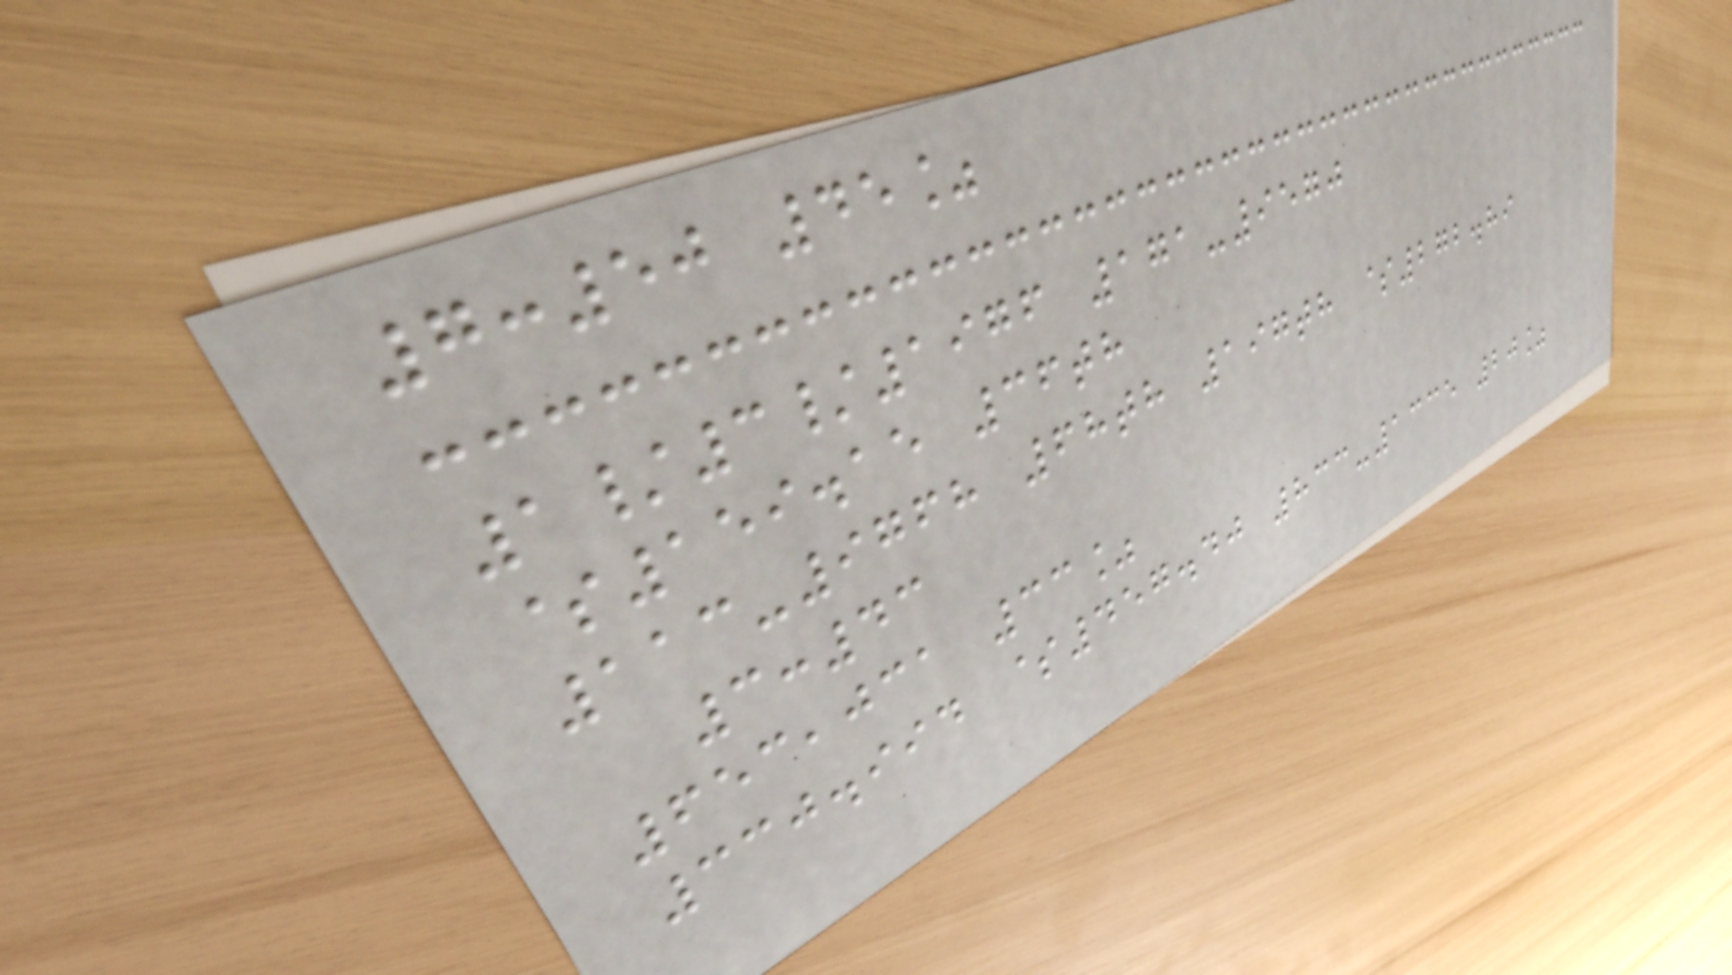7:50 45%
1/3/1976 171-9570
$159.15 36th
113-9768 68th 197th $272.89
3:43
653,031 33%
330.994 $457.40 833-1335 20%
